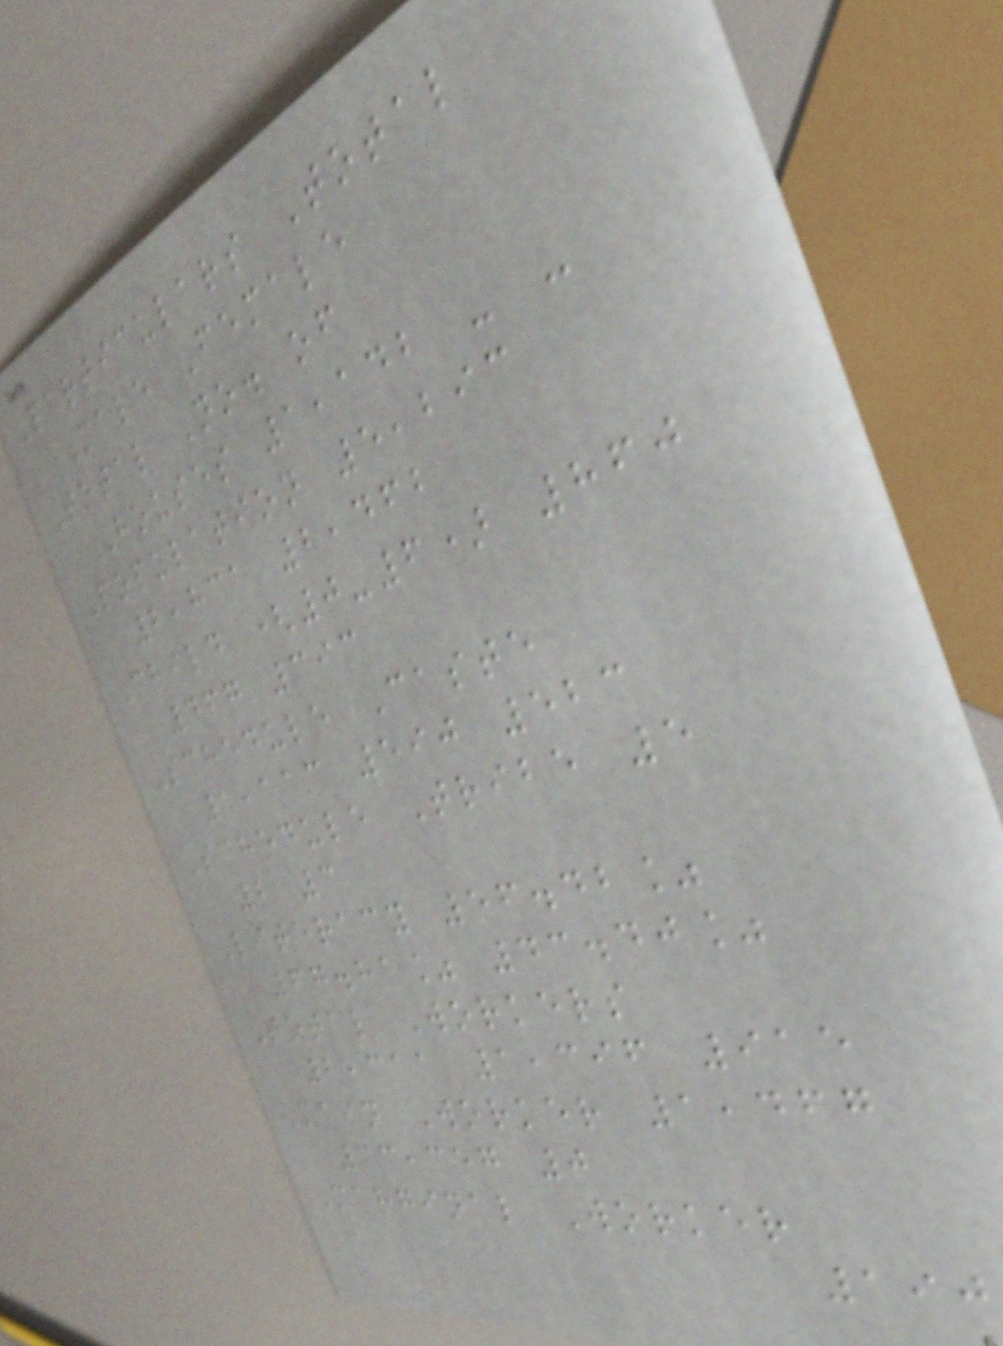Particulars Total
Male Female
Total No. of
Houses 1,142 - -
Population 5,293
2,831 2,462
Child (0-6) 860
467 393
Schedule Caste
1,113 590 523
Schedule Tribe 5
2 3
Literacy 56.42%
67.81% 43.40%
Total Workers
2,311 1,396 915
Main Worker 1,467
33,357 0
Marginal Worker
190
